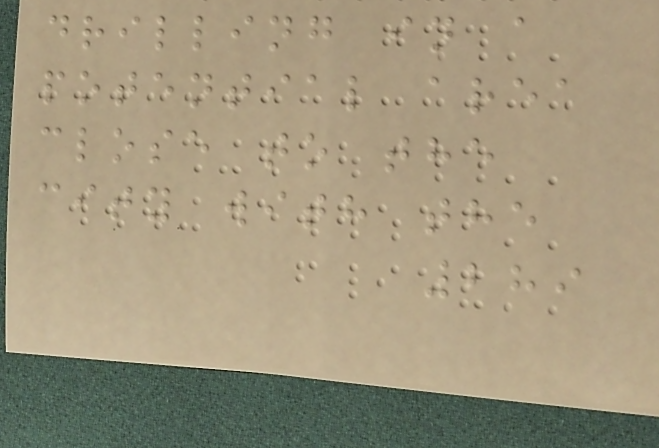drilling in a
potential area
close to the
city with the
289
